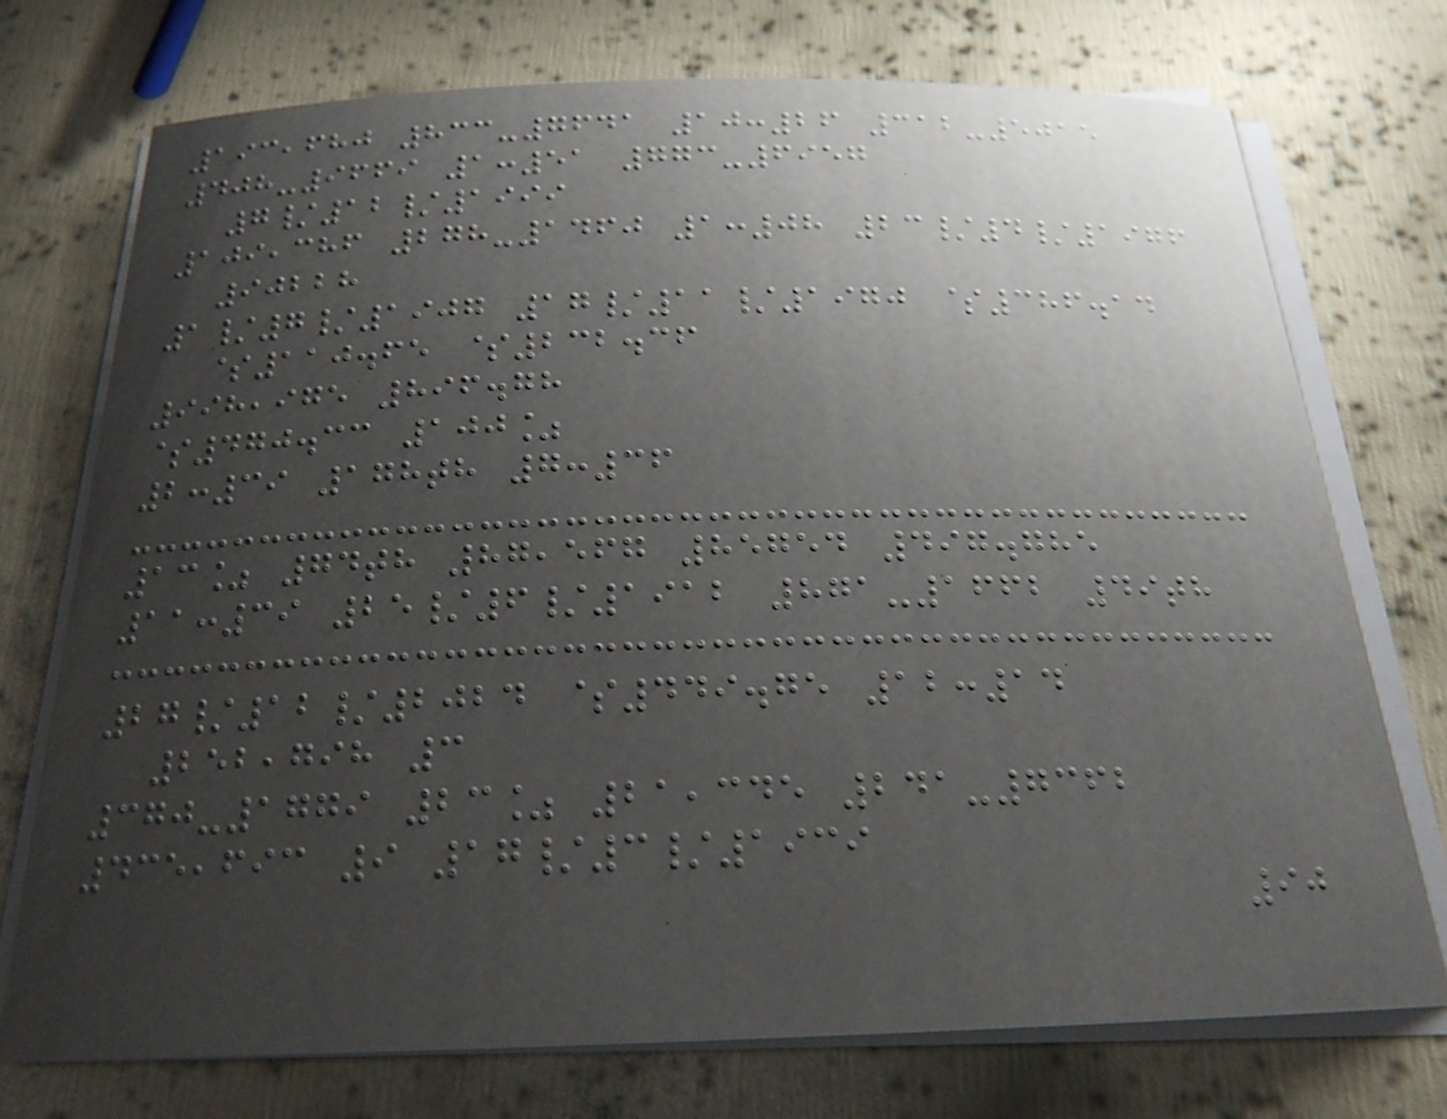193,680 833-7641 10:26 312-5015
408-9669 1:51 773-6957
7/12/1999
109,386 278-1460 1:08 23/4/1976
90228
1/7/1907 17/11/1970 $386.14
$110.65 $232.36
998,975 896.78
$470.33 100%
2:39 178th 7:36
13% 74th 87,567 85754 497.785
11:39 25/6/1912 871-1662 49th
27/12/2024 $449.75 12:14
252,798 3
370-1779 23% 21,345 241-7362
435,693 9 17/3/1939
90
